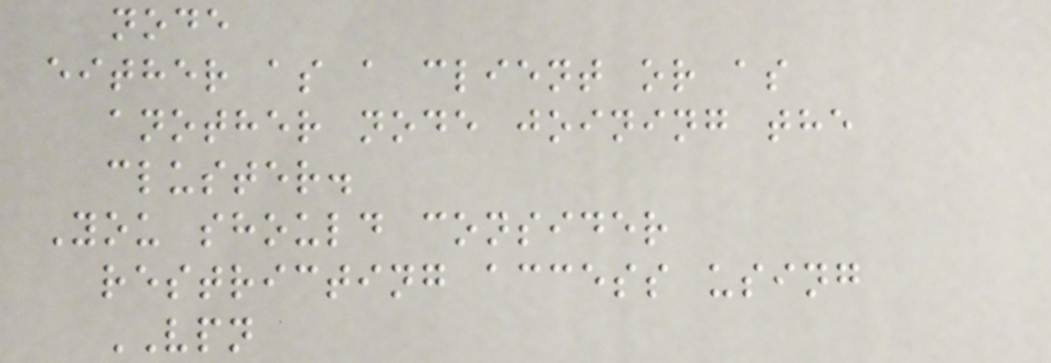node
either as a client or as
another node joining the
cluster.
You should consider
restricting access using
VPN
